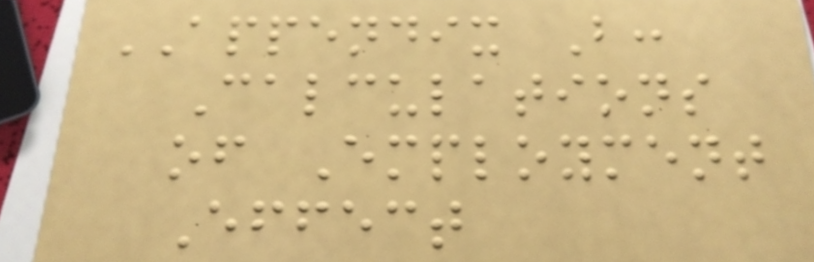APPENDIX B:
Calculations
of Employment
Effect
